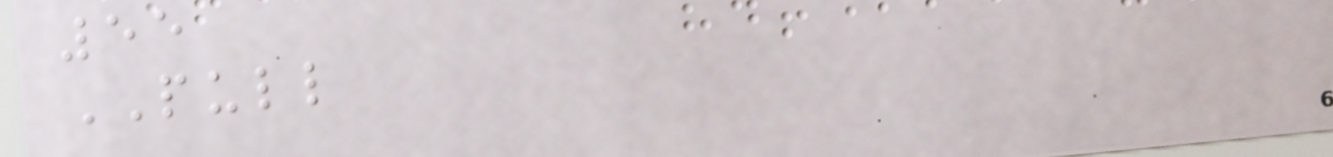55
PULL
